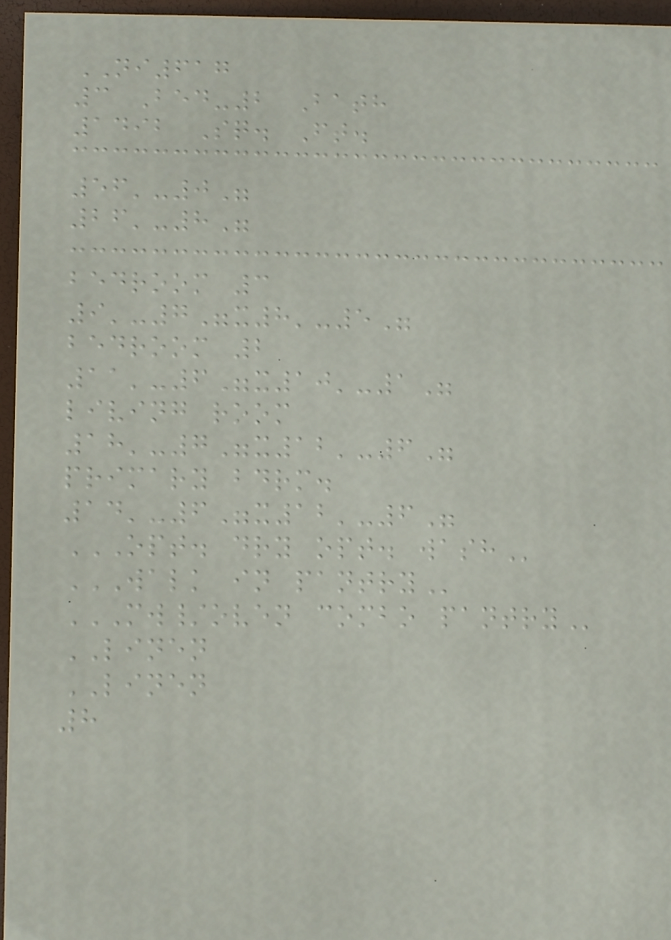NI617
3 Bed-2 Bath
1492 Sq. Ft.
56'-0"
26'-8"
bedroom 3
9'-7"x8'-5"
bedroom 2
11'-6"x10'-1"
living room
18'-7"x12'-6"
primary bdrm.
14'-6"x12'-6"
OPT. DRY OPT. WASH
WALK IN PANTRY
MW/OVEN COMBO PANTRY
LINEN
LINEN
8
